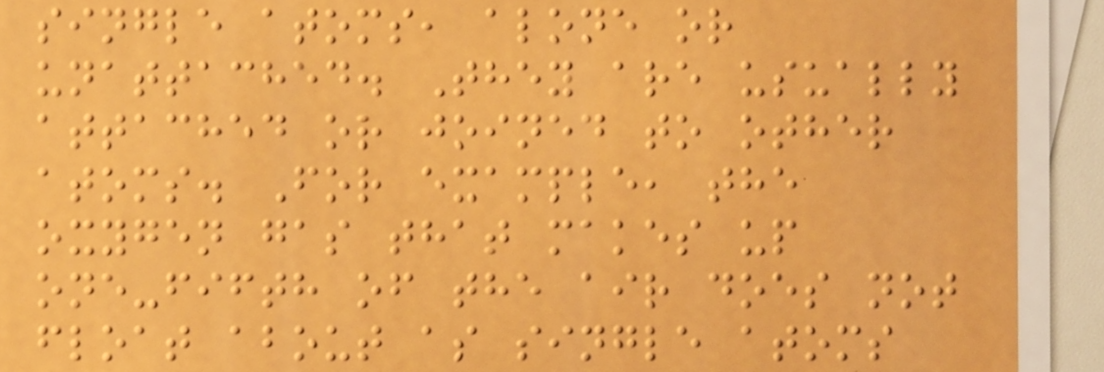single atoms, alone or
unattached. They are usually
attached or joined to other
atoms. For example, the
oxygen gas that makes up
one-fifth of the air does not
float about as single atoms
